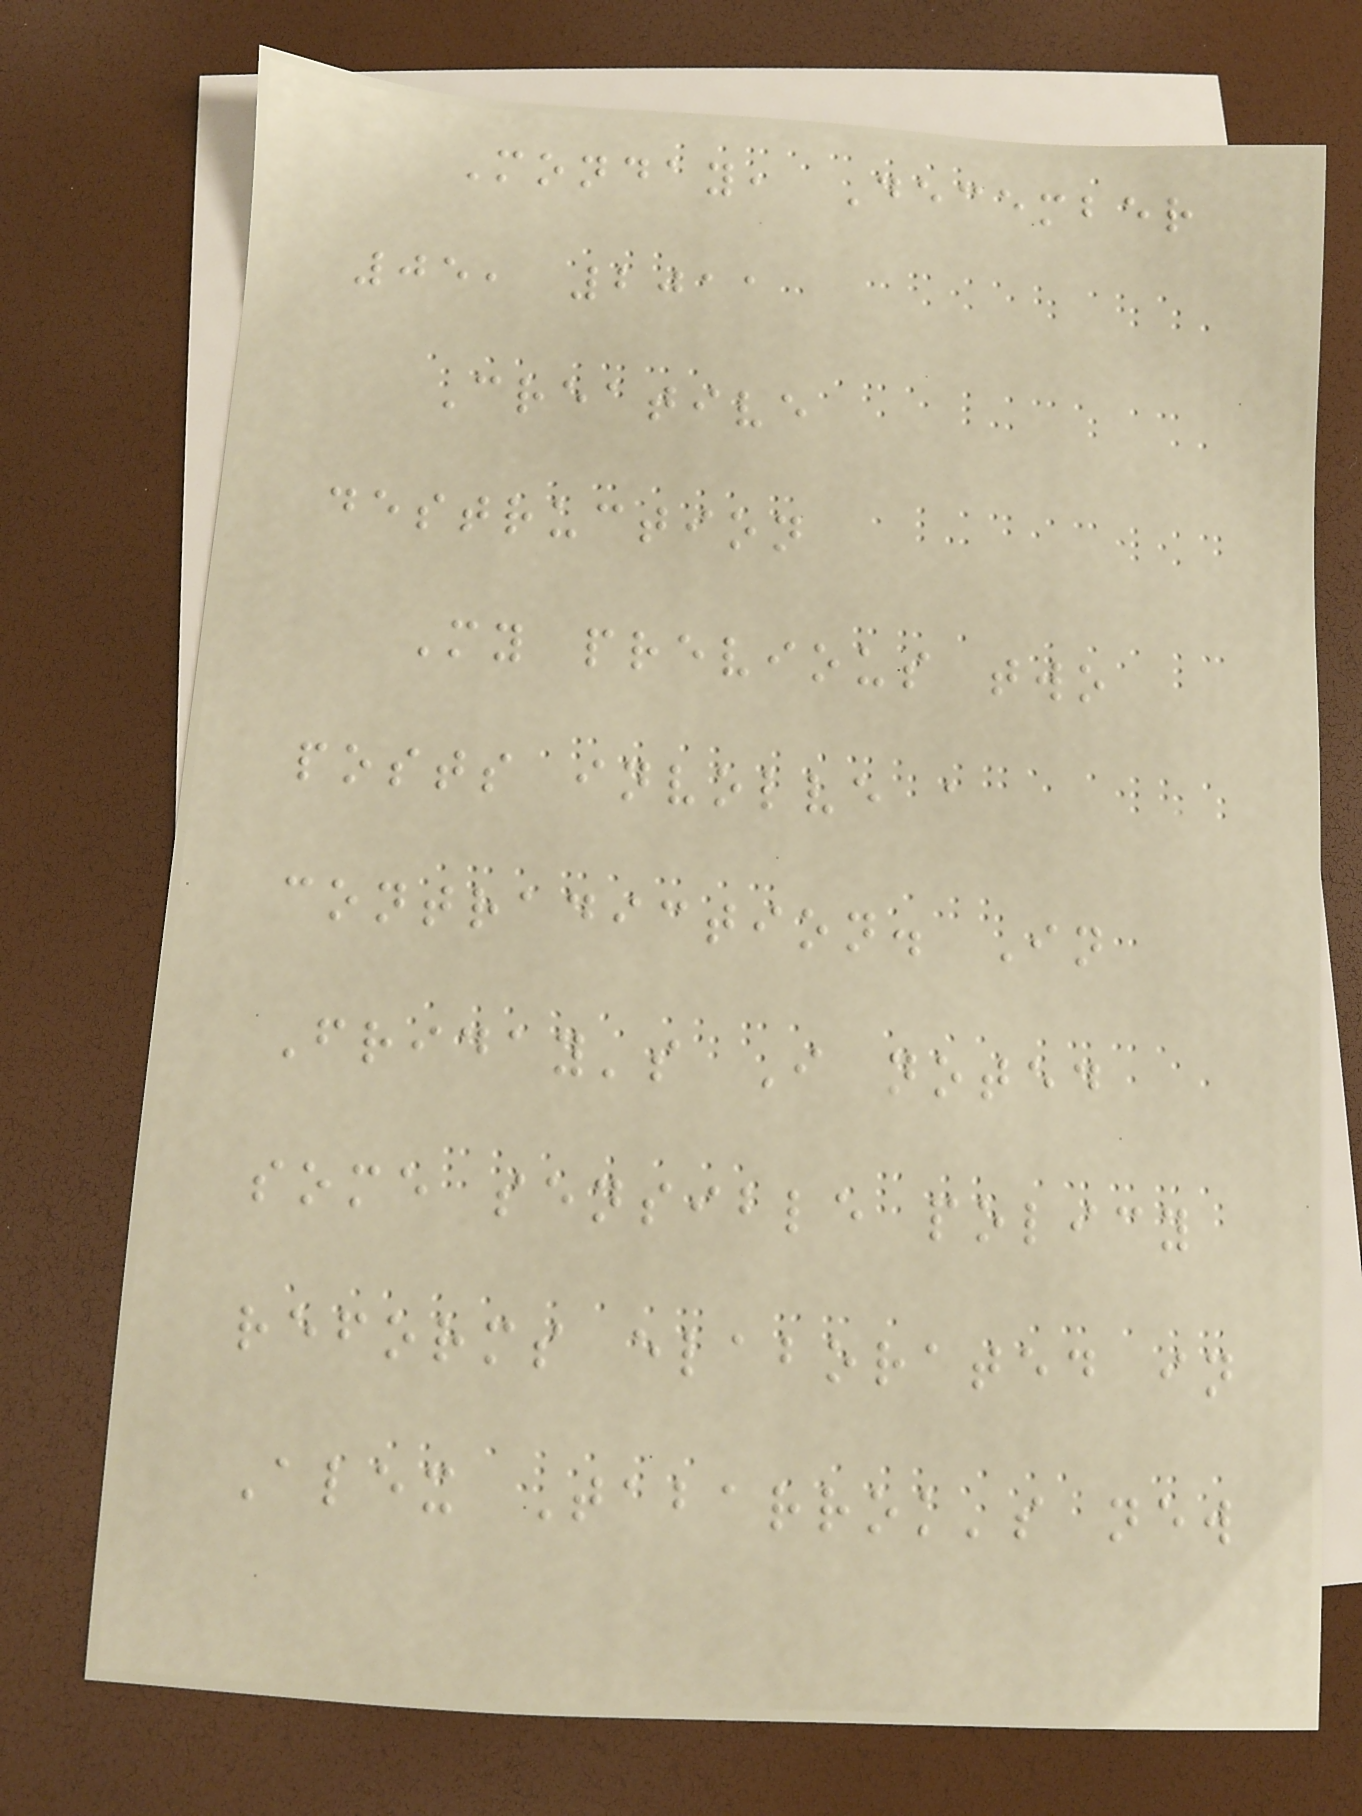Monday, December
05, 2011
Creative
destruction
My previous two
posts involve a
contradiction. In
Friday's I noted
some sensible policy
reforms elaborated in
Alex Tabarrok's new
